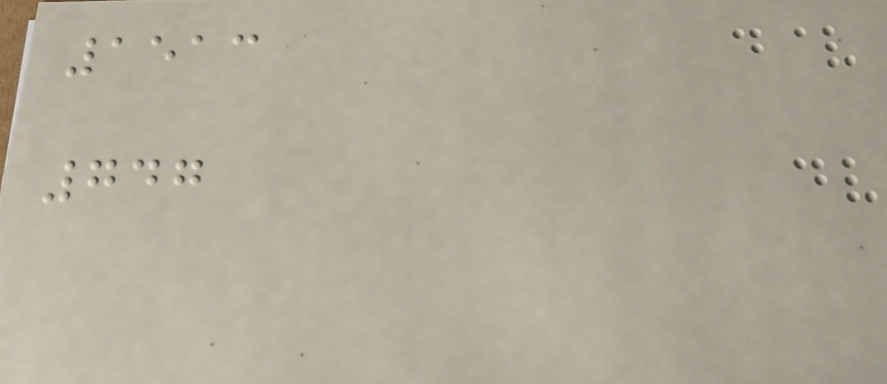1513
747
